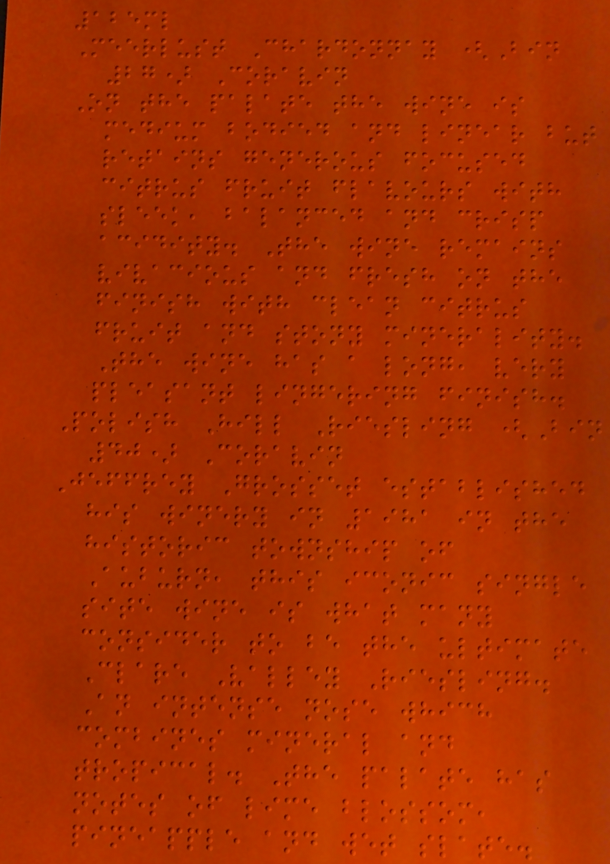125ml
Meerlust Chardonnay (Bin
27) Coravin
On the palate the wine is
medium bodied and linear but
retains generous focused
citrus fruit flavours with
sleek, balanced and crisp
acidity. The wine remains
vivacious and fresh on the
finish with clean citrus
fruit and stony minerality.
The wine has a long, very
pleasant lingering finish.
Polish Hill Riesling (Bin
40) Coravin
Jeffrey Grosset established
his winery in 1981 in the
historic township of
Auburn, this iconic single
site wine is what many
consider to be the ultimate
Clare Valley Riesling.
An intense nose which
combines mineral and
tropical. The palate has
notes of lime blossom,
pineapple and wet slate.
